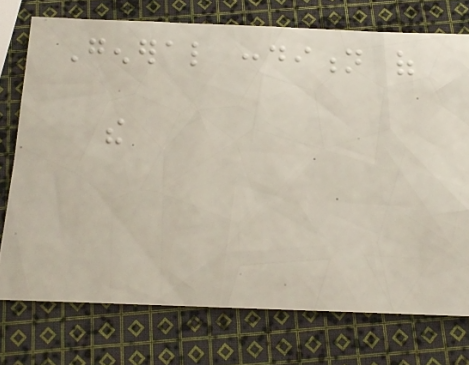General condition of
the
